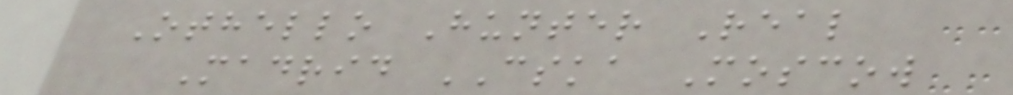Othello Hunter Real
Madrid CSKA Moscow
